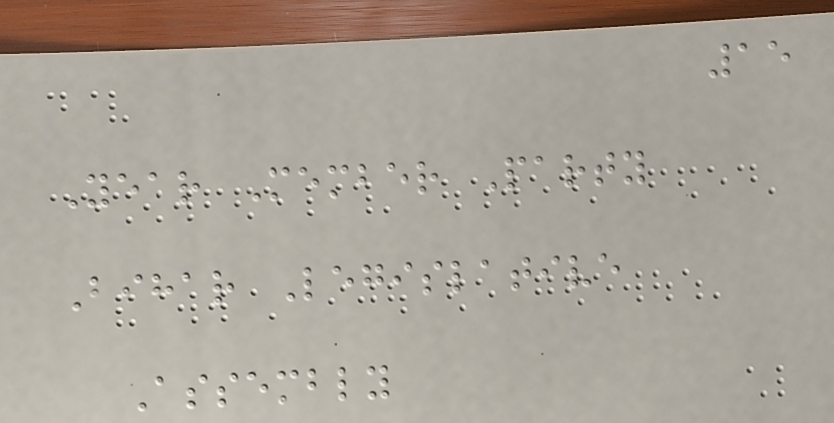15
Year Member Party
Bihar Legislative
Assembly
